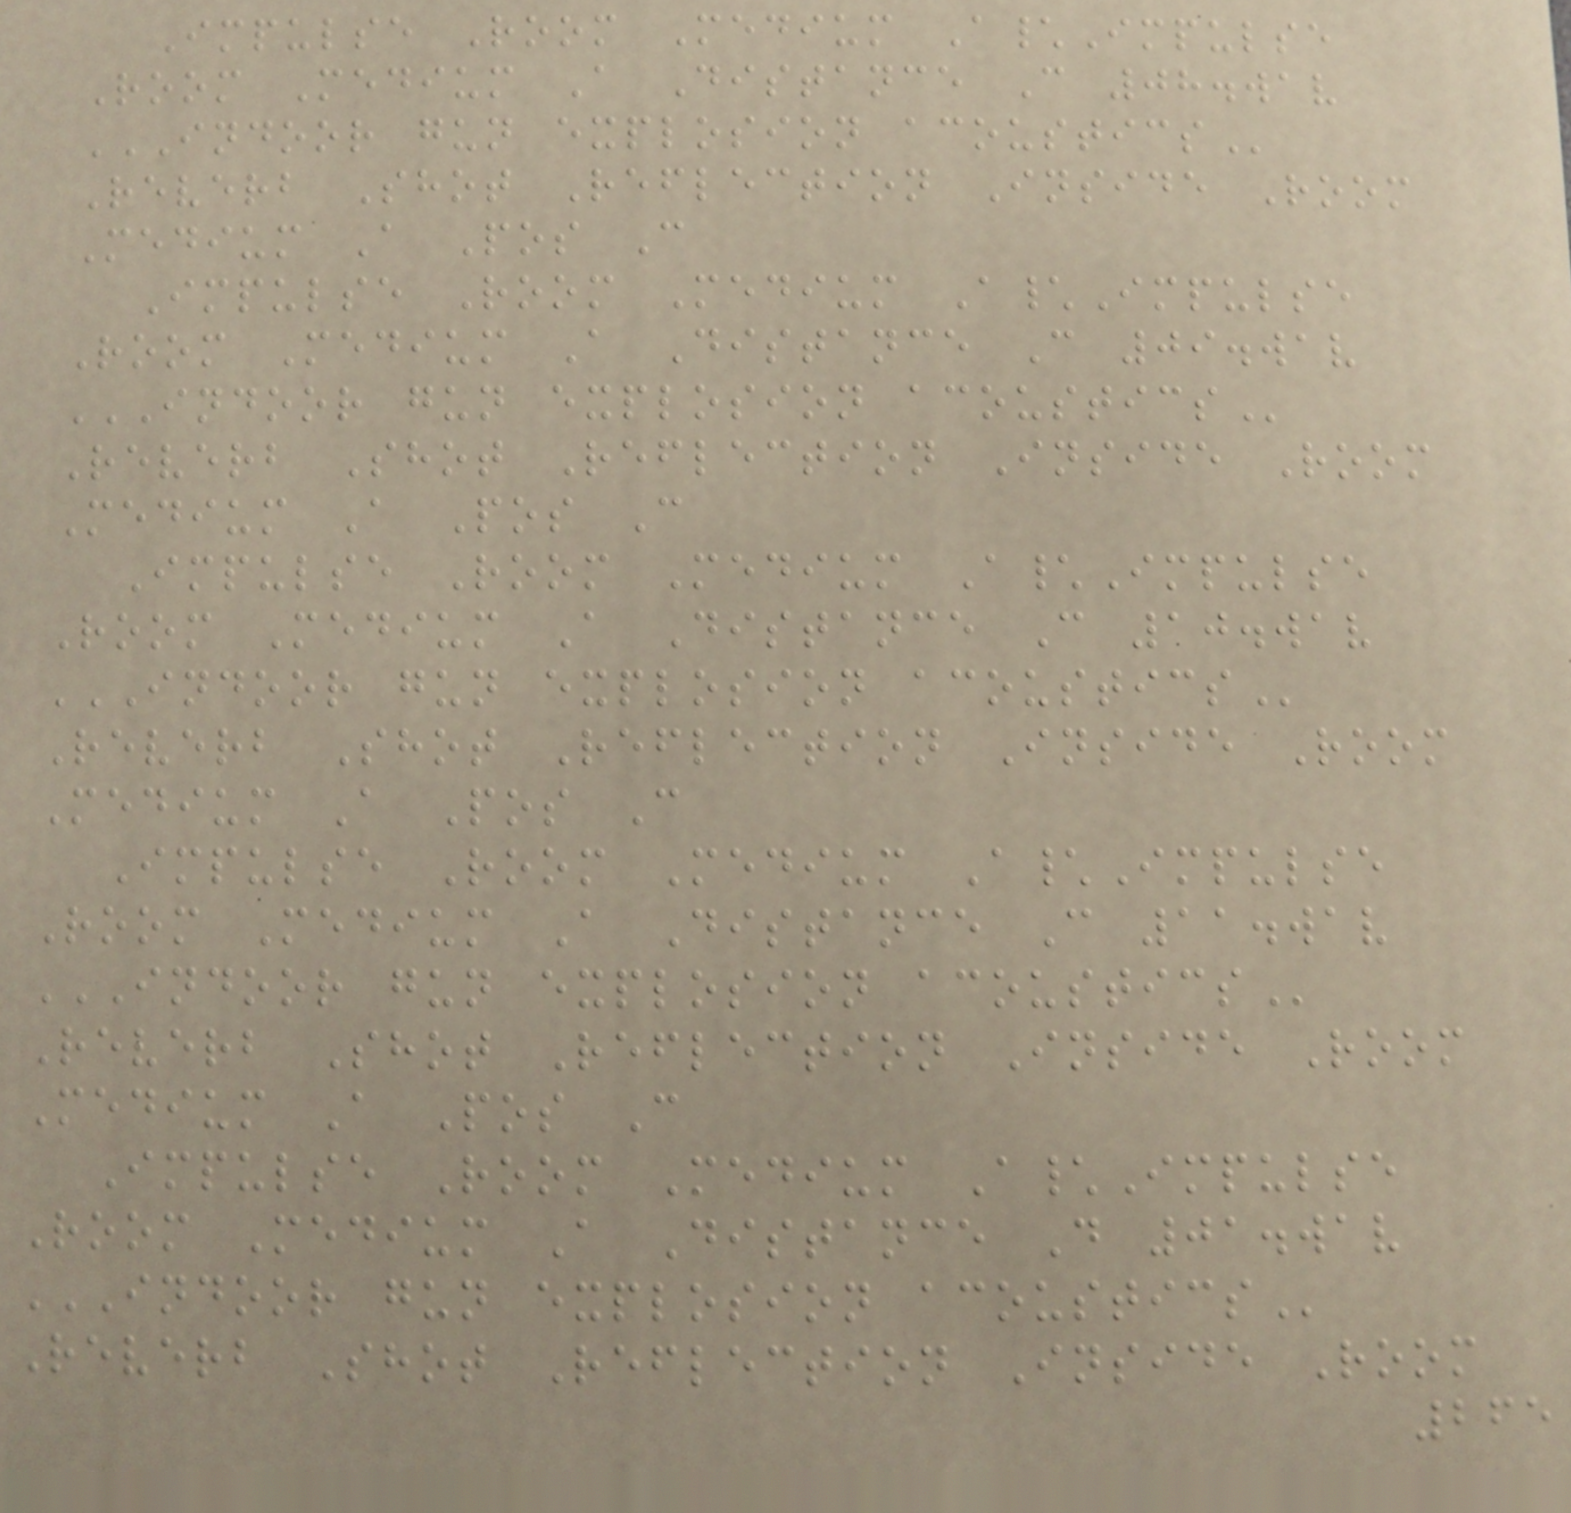Impulse Room Medium A\Impulse
Room Medium A Distance C 08.wav
INDOOR GUN EXPLOSION ACOUSTICS
Reverb Shot Reflection Inside Room
Medium A Pos C
Impulse Room Medium A\Impulse
Room Medium A Distance C 09.wav
INDOOR GUN EXPLOSION ACOUSTICS
Reverb Shot Reflection Inside Room
Medium A Pos C
Impulse Room Medium A\Impulse
Room Medium A Distance C 10.wav
INDOOR GUN EXPLOSION ACOUSTICS
Reverb Shot Reflection Inside Room
Medium A Pos C
Impulse Room Medium A\Impulse
Room Medium A Distance C 11.wav
INDOOR GUN EXPLOSION ACOUSTICS
Reverb Shot Reflection Inside Room
Medium A Pos C
Impulse Room Medium A\Impulse
Room Medium A Distance D 01.wav
INDOOR GUN EXPLOSION ACOUSTICS
Reverb Shot Reflection Inside Room
265
